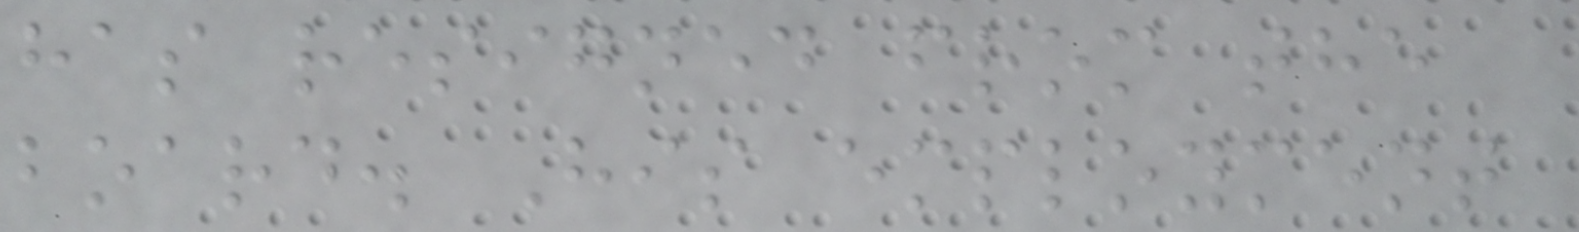has resigned from the
board. His employment
